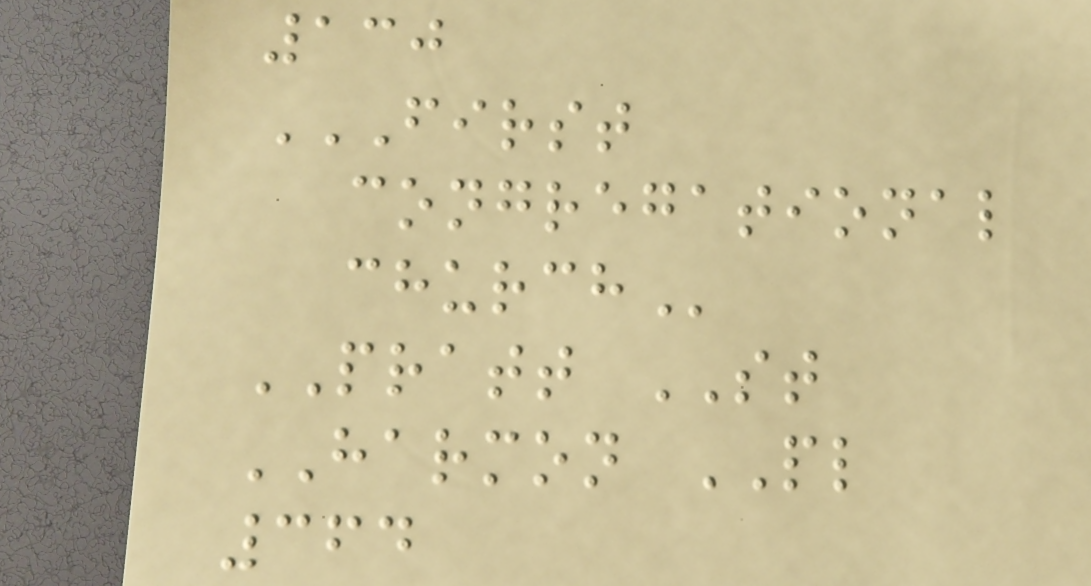130
FIRST
CONGREGATIONAL
CHURCH
PRATT ST
HARMON PL
364
